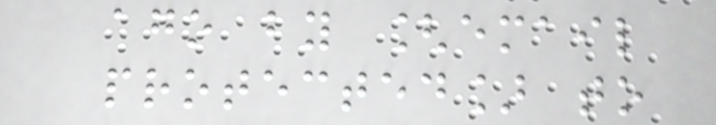ago by [email
protected] to
